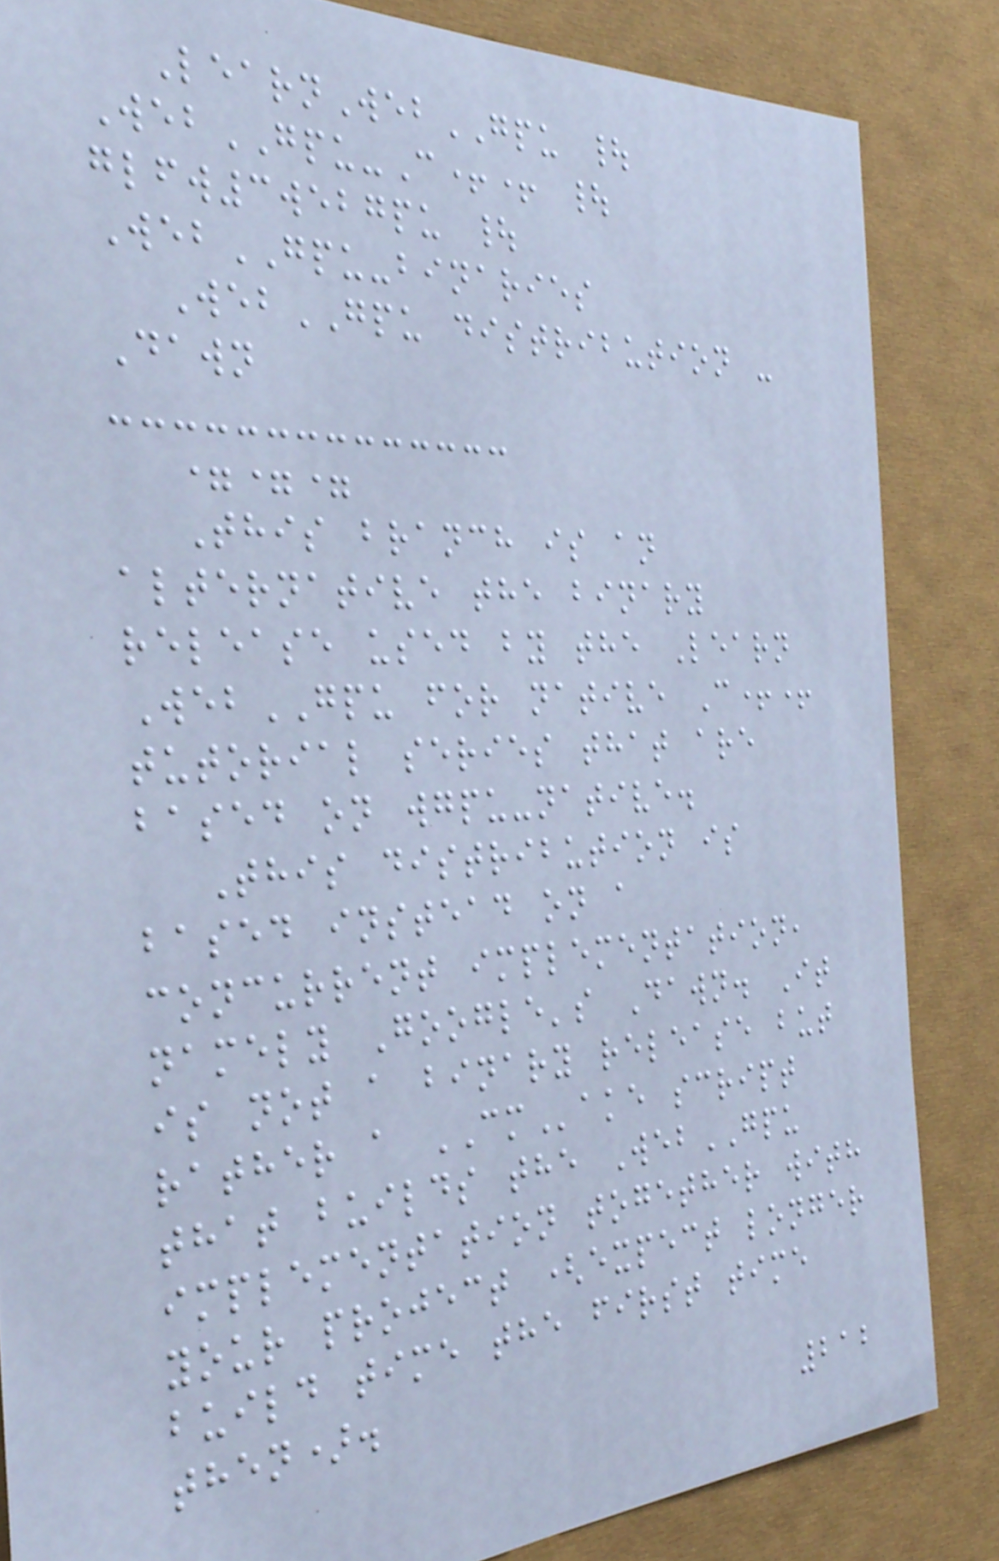LearnWebGPU |
WebGPU-C++ |
glfw3webgpu |
WebGPU-binaries
WebGPU distribution -
Dawn
===
This branch is an
alternative the binary
release used by the Learn
WebGPU for native C++
tutorial series that are
based on wgpu-native.
This distribution is
based instead on a
concurrent implementation,
namely Google's Dawn. It
is not a binary release but
rather a CMake script
that builds the WebGPU
implementation together with
your project (expect longer
build time the first time
then).
212
